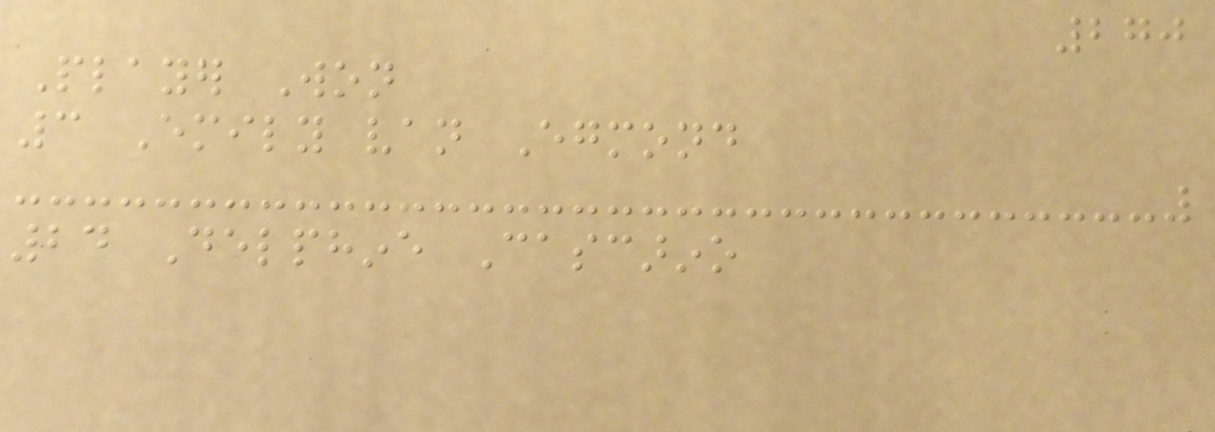270
Player Won
3 Emily van Egmond
24 Delphine Cascarino
